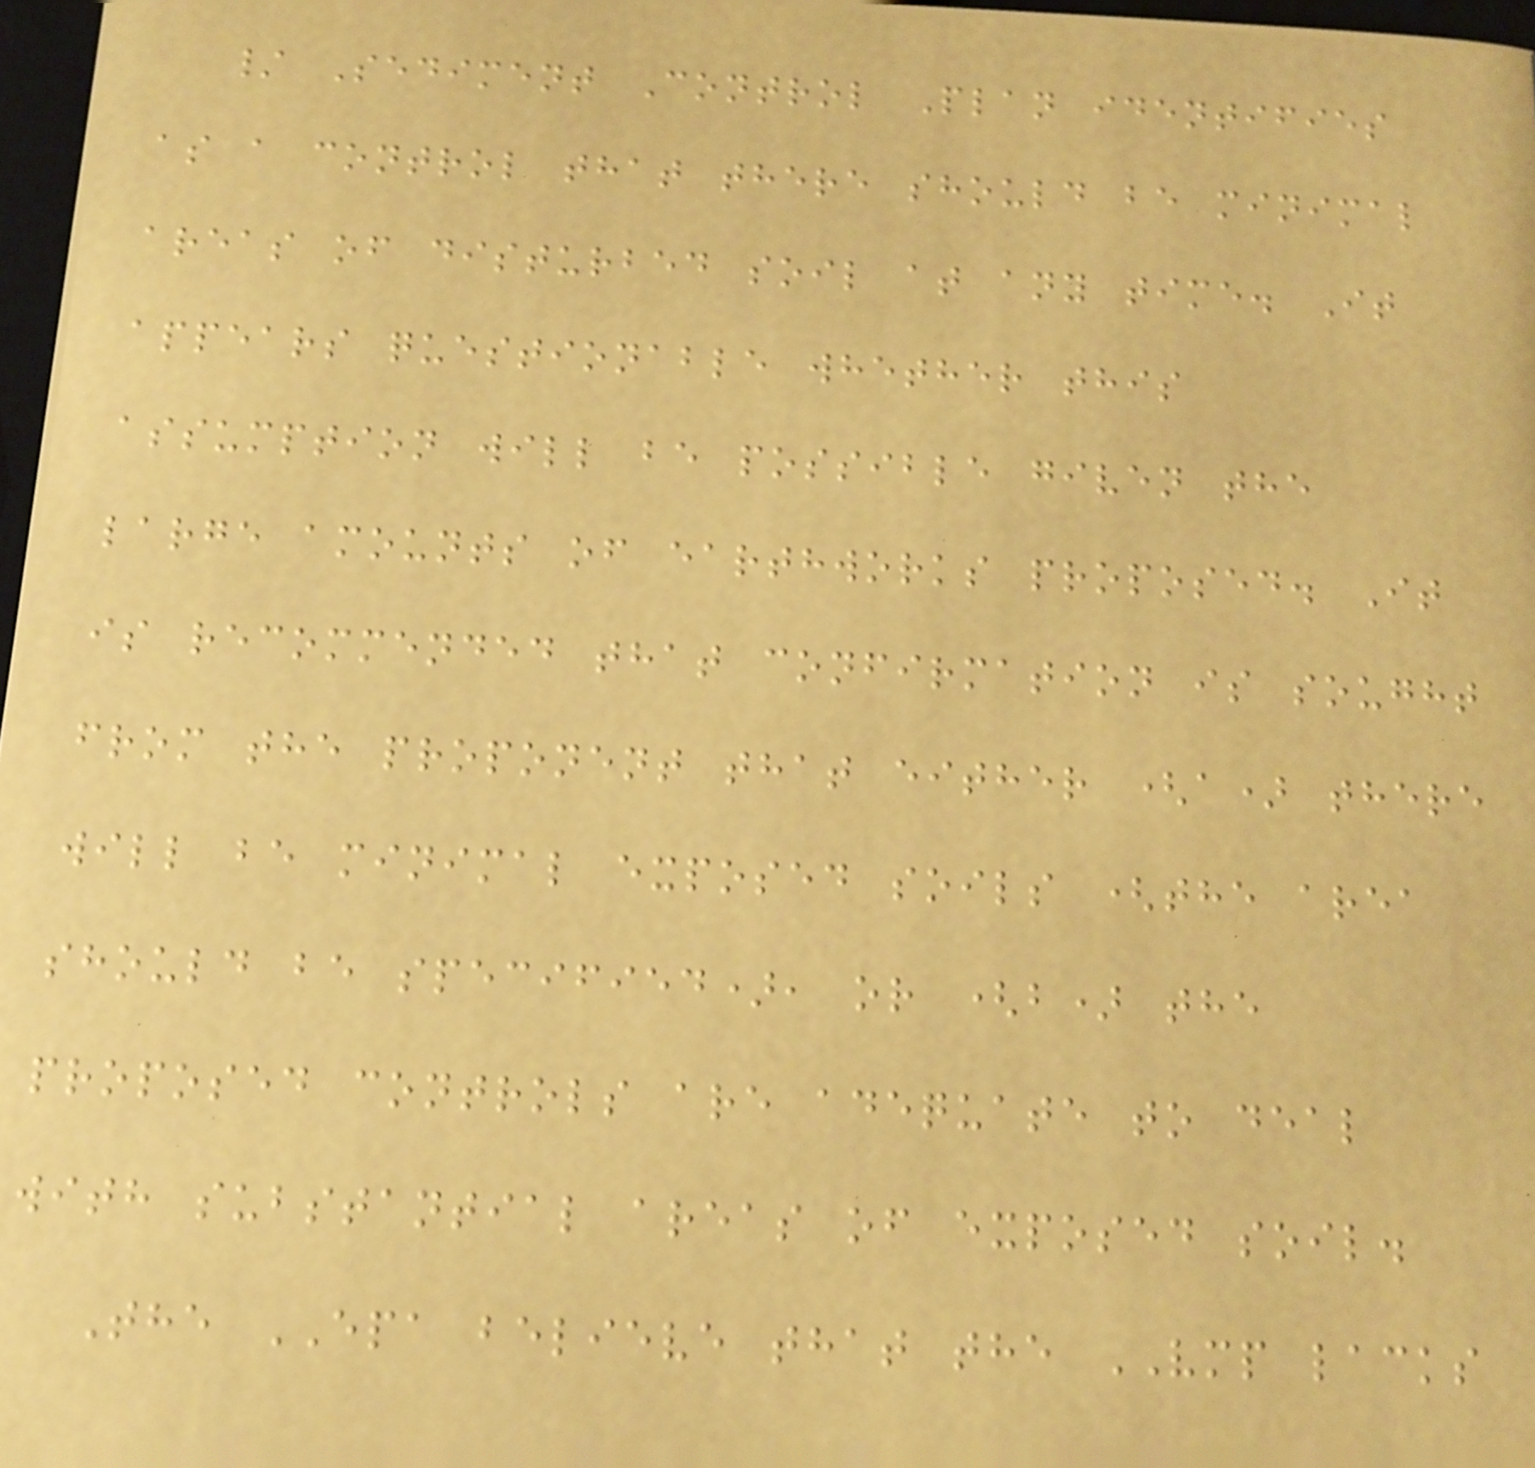/ Sediment Control Plan identifies
as a control that there should be minimal
areas of disturbed soil at any time. It
appears questionable whether this
assumption will be possible given the
large amounts of earthworks proposed. It
is recommended that confirmation is sought
from the proponent that either (a) there
will be minimal exposed soils (the area
should be specified), or (b) the
proposed controls are adequate to deal
with substantial areas of exposed soil.
The EPA believe that the VMP lacks
